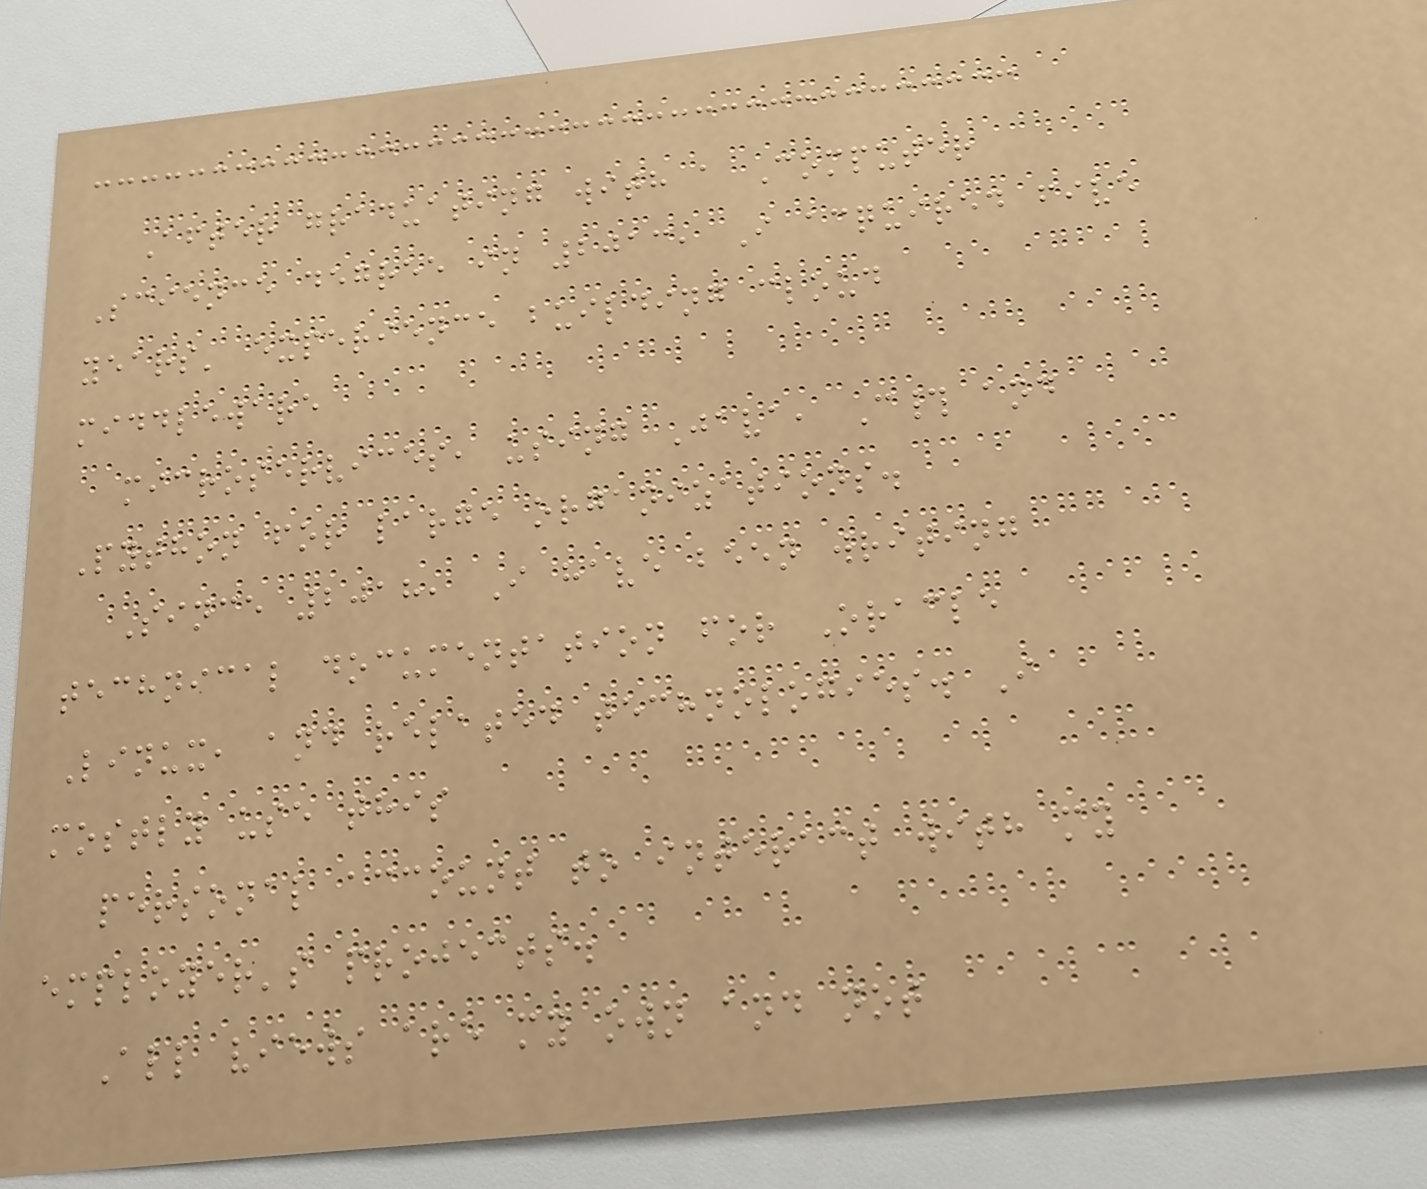After graduating with a Computer
Science degree in 2013, I acquired five
years' experience building cloud
middleware
microservices, using Java, C# and
Python for large organizations.
Since 2018, I have been writing
technical documentation for Oracle
Linux, and related technologies. I
mostly use this
personal account to interact with my
employer's projects.
All views are my own and not
